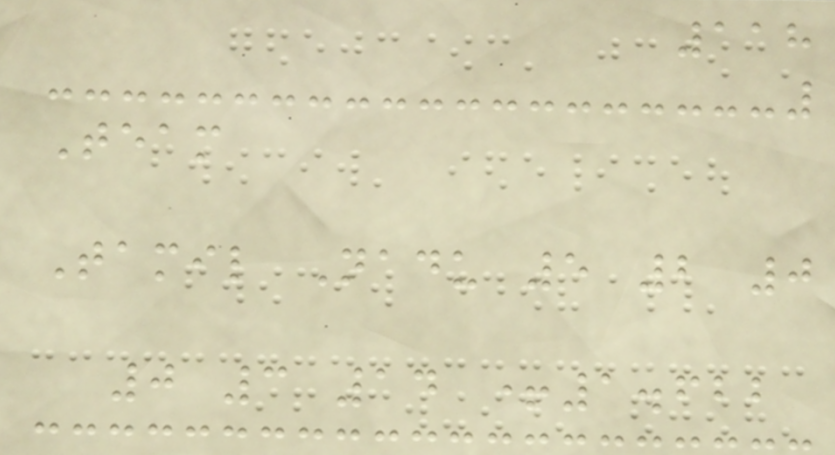118
Team
Tamil Nadu 5 2 0
0 3 14 +1.622
